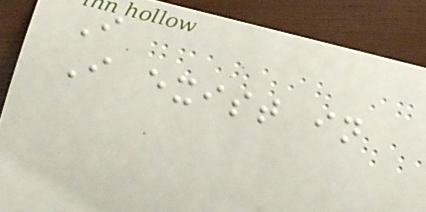I
I exist in
